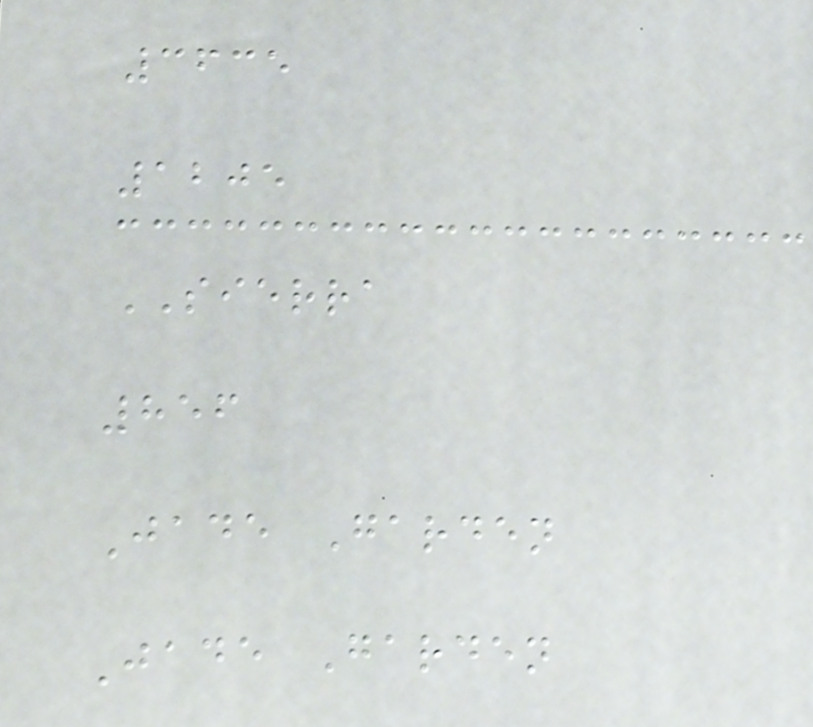3635
1205
SIERRA
856
Jade Garden
Jade Garden
